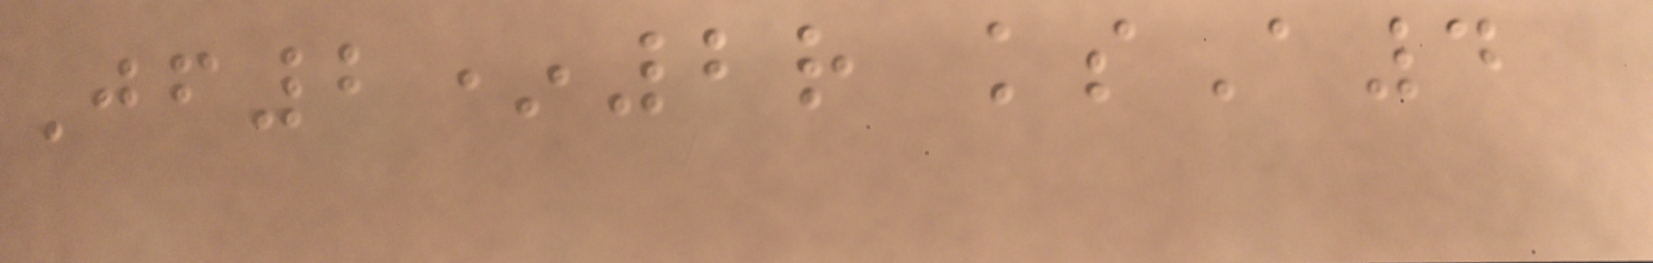Jf2*2r ksA4
